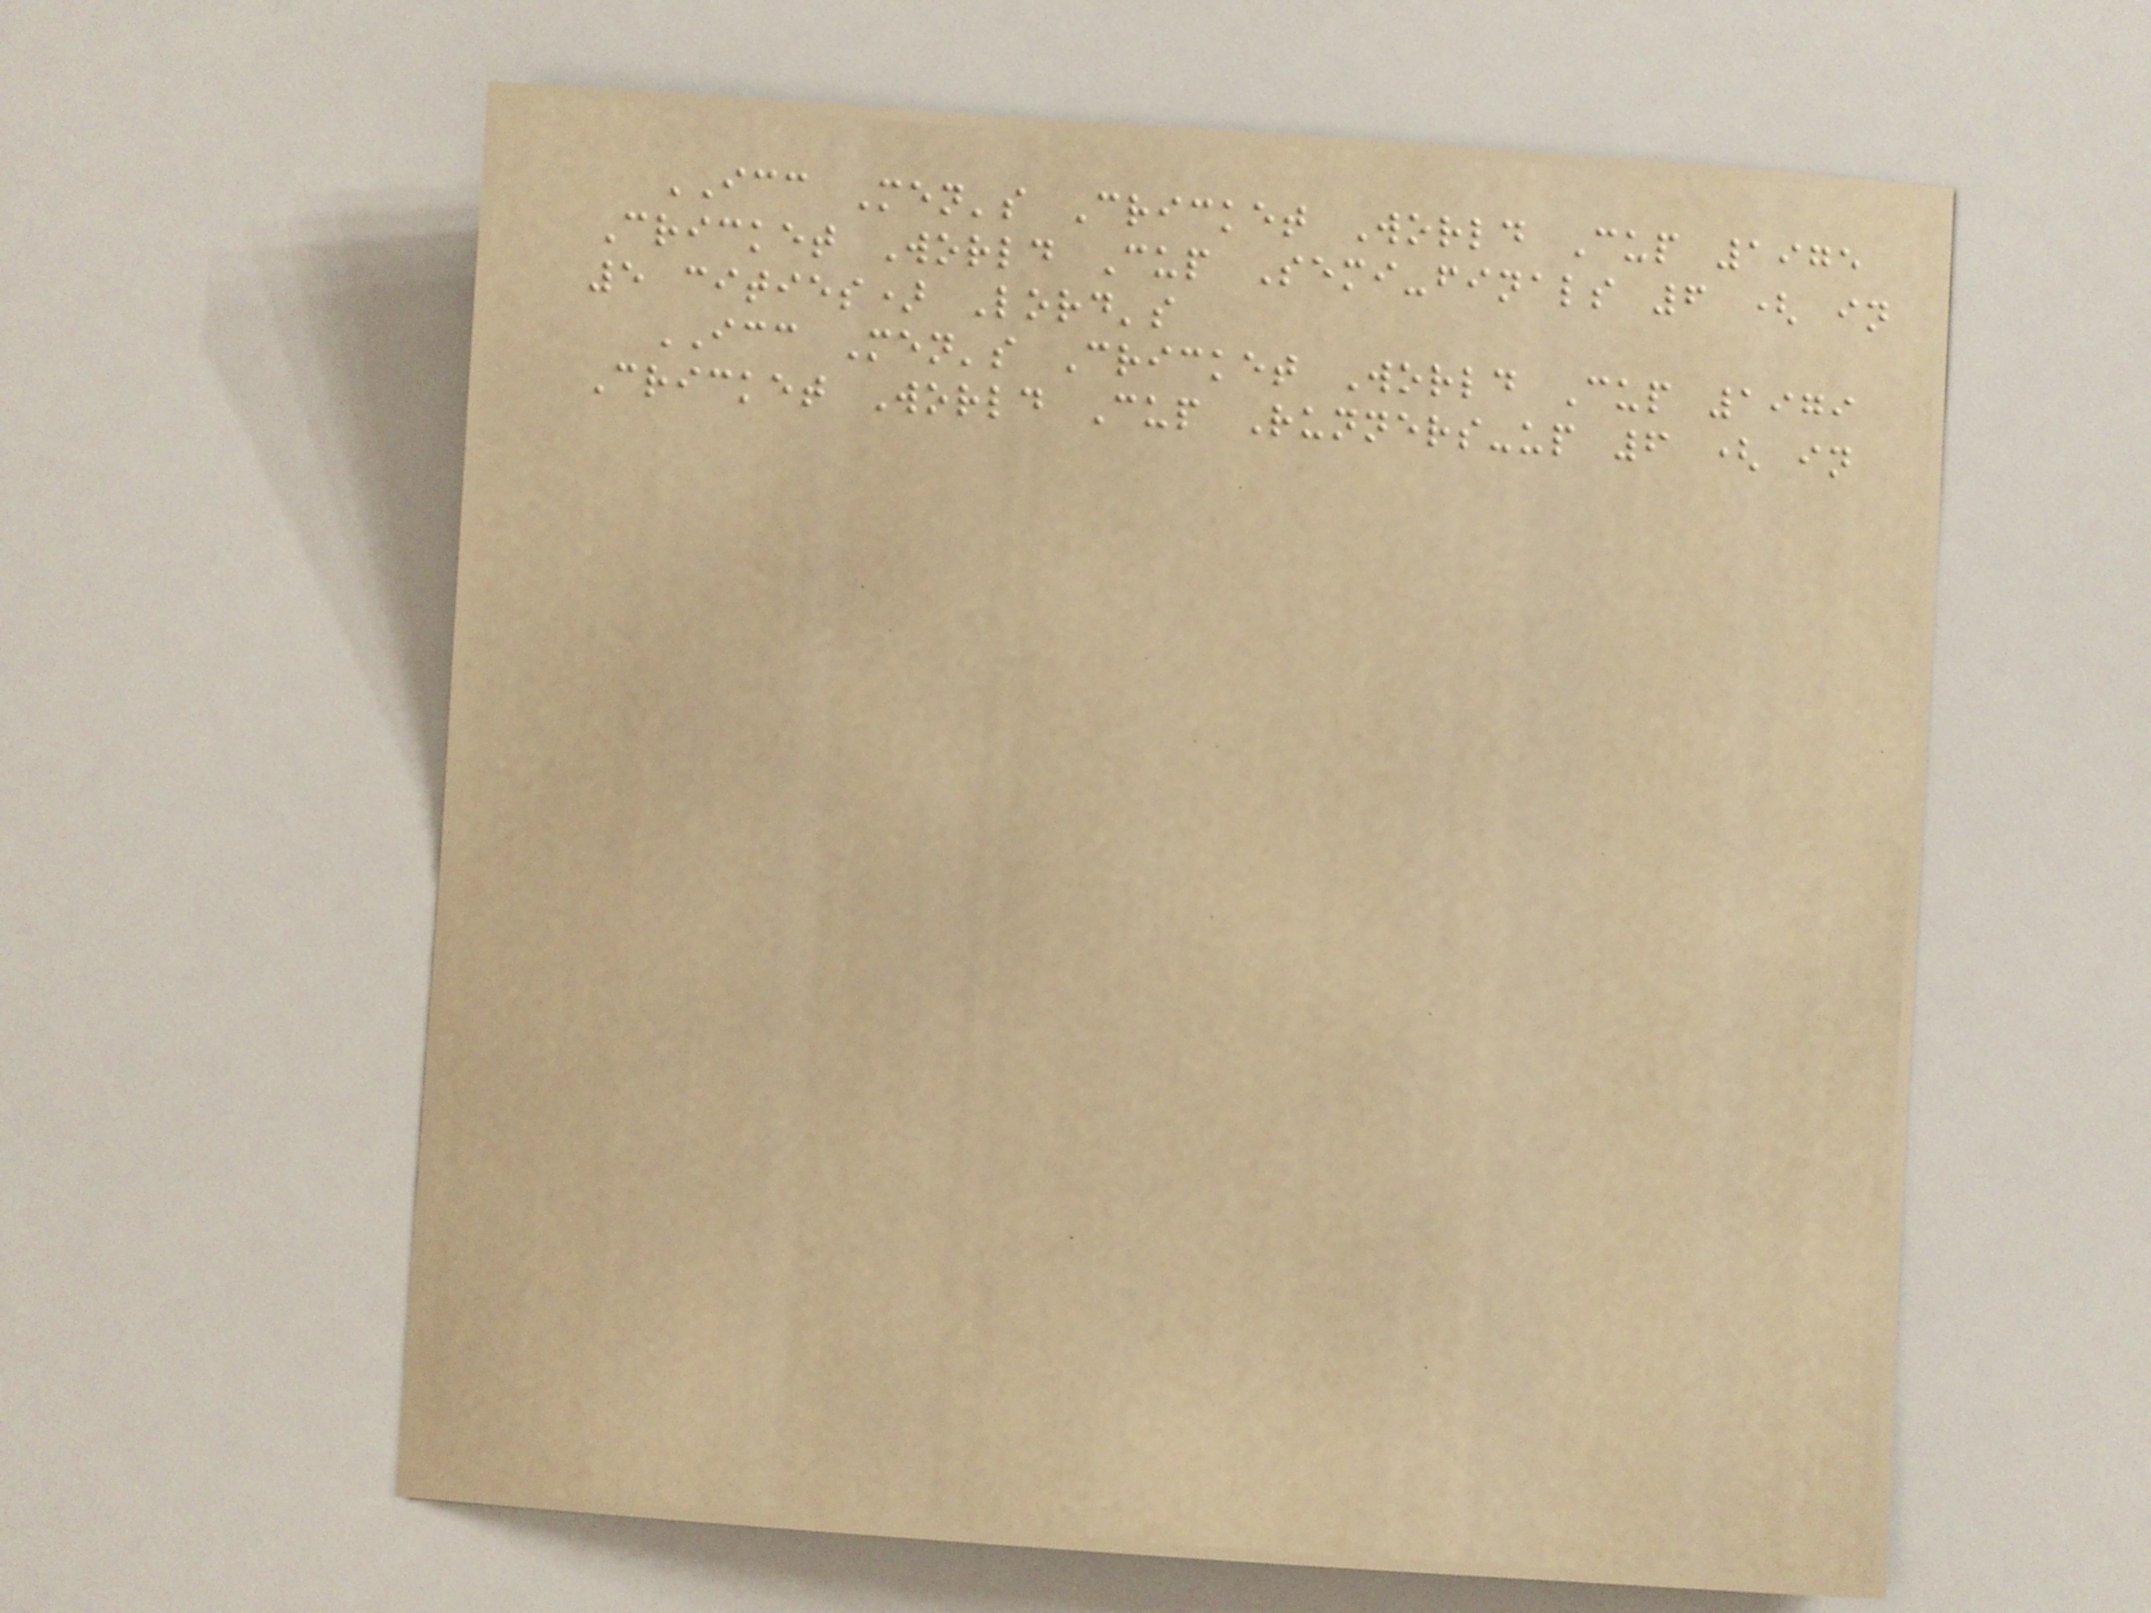ICC Men's Cricket World Cup 1975
Cricket World Cup Semi-finals 6 ( in
5 cities) Lord's
ICC Men's Cricket World Cup 1979
Cricket World Cup Runners-up 6 ( in
